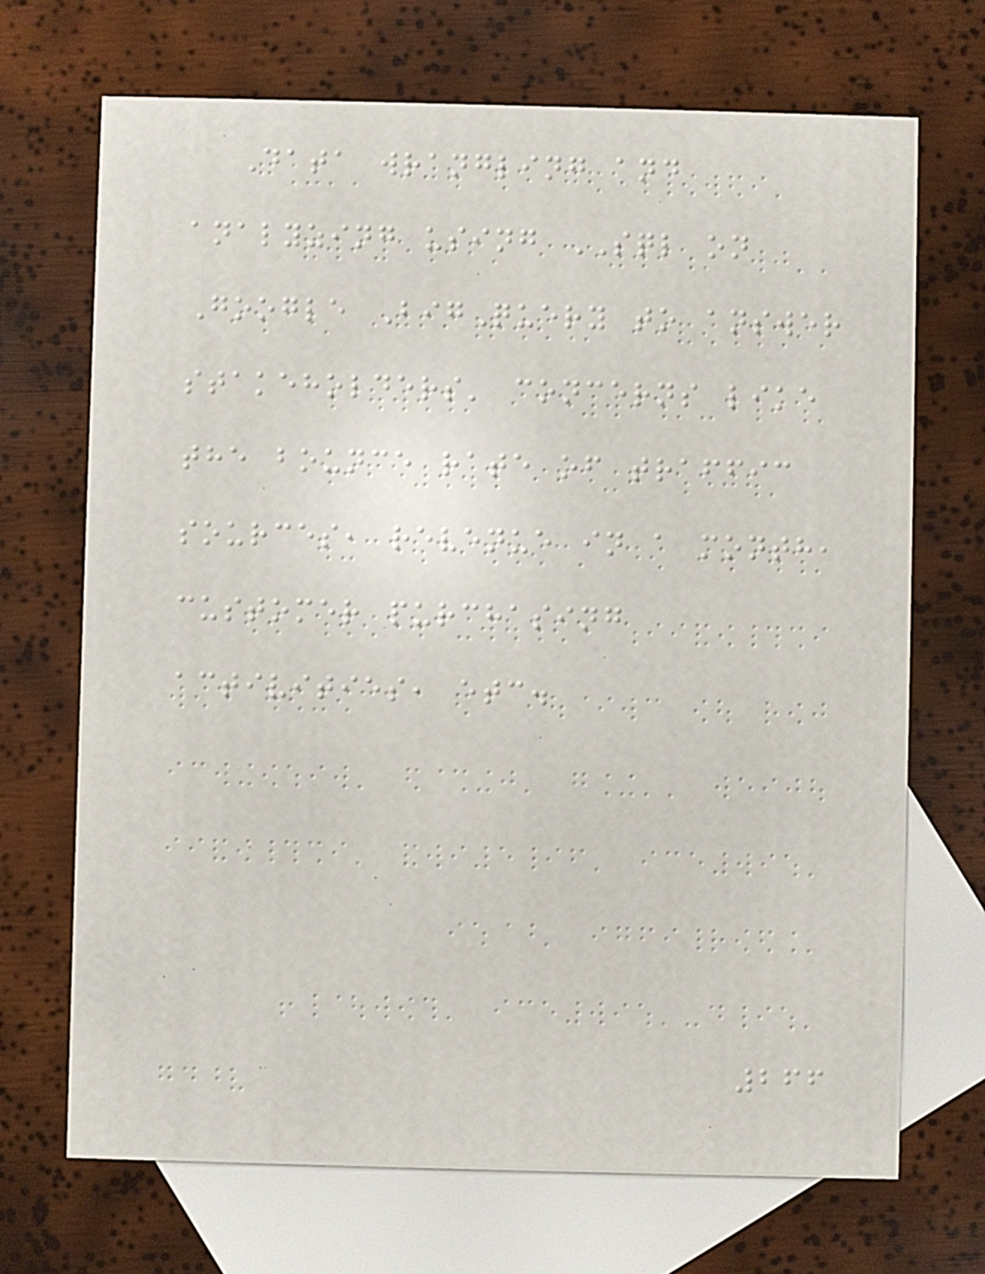Data wrangling and
analyzing using SQL on
Google BigQuery to answer
stakeholders' concerns like
the bounce rate of traffic
sources, revenue in a month,
customer purchasing
activities, etc.
266
